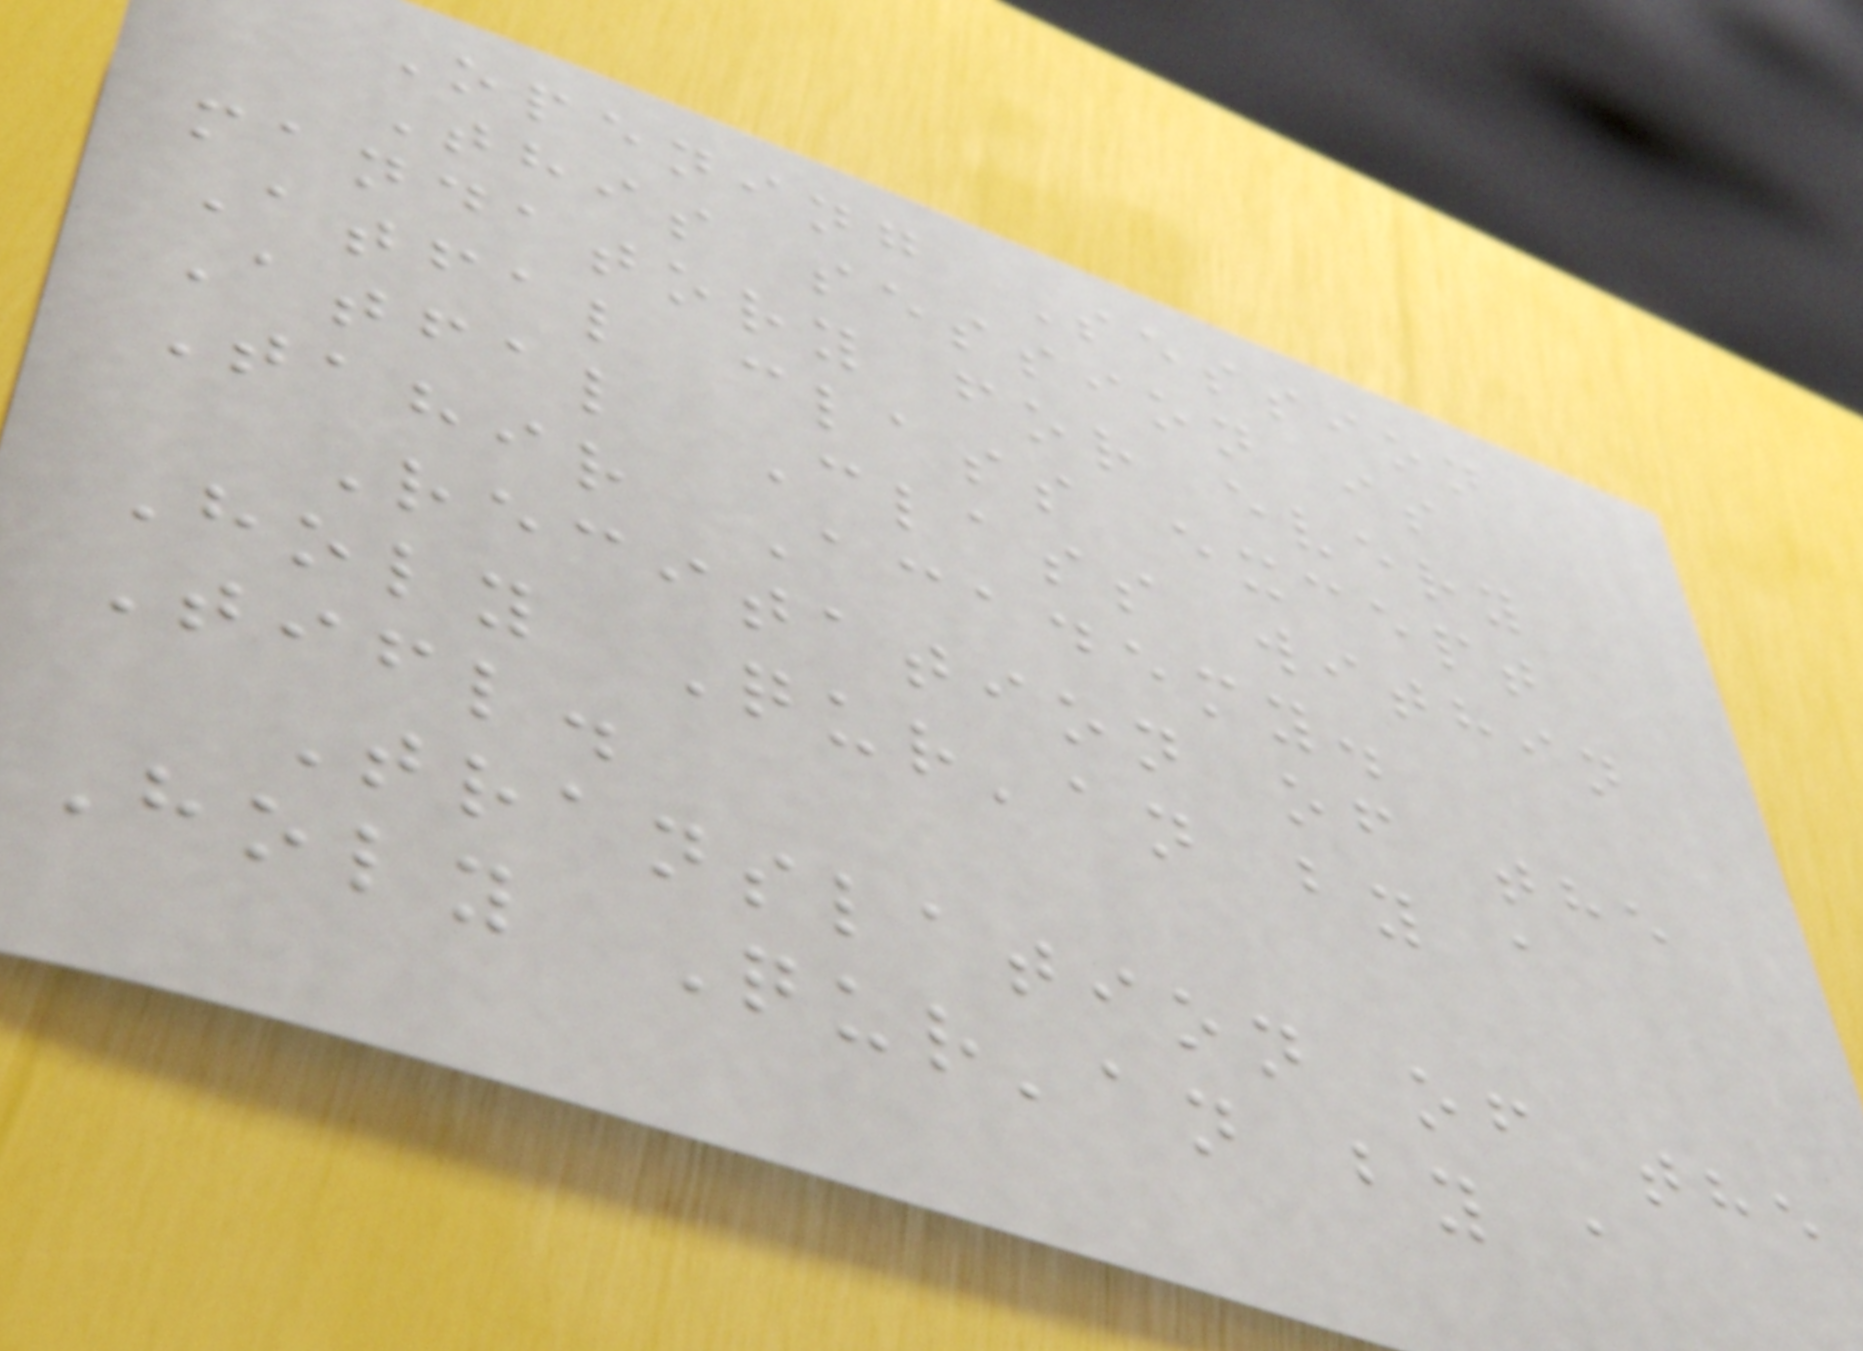Opening Session
This session is
mandatory for every
Atfal class except
Atfal Class within
Tahir Academy.
Recitation of the
Holy Qur'an by a
Tifl.
Translation of the
Holy Qur'an by a
